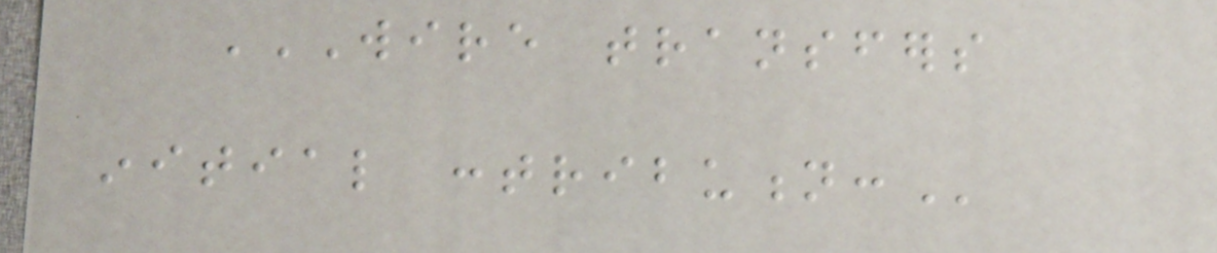WIRE TRANSFERS
INITIAL CONTRIBUTION:
